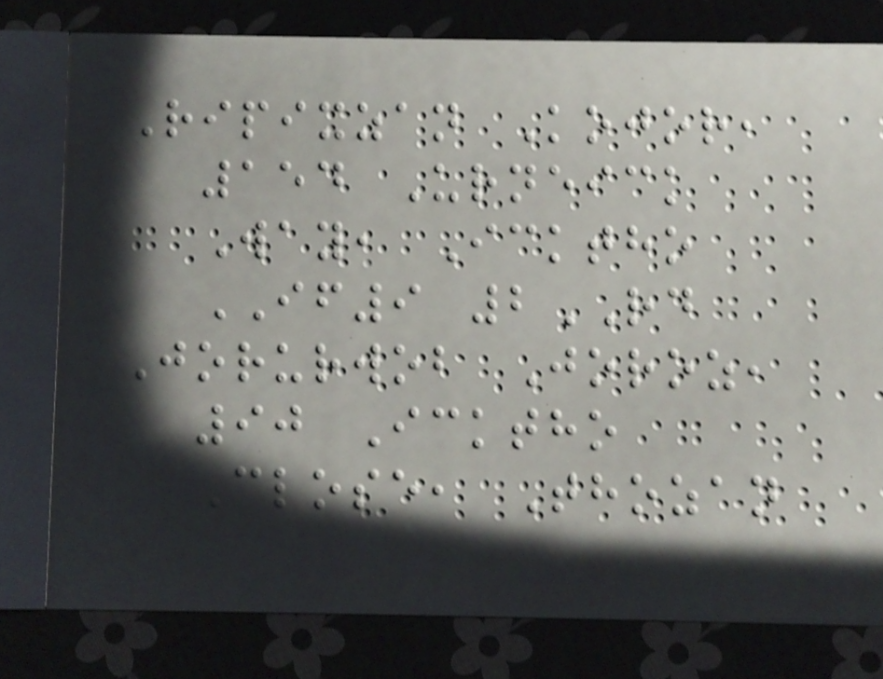Ripixzan Kojor,
154 Urneick
Way, Icktho
IF9 2RD
Jorurwob Joroz,
90 Icktho
Close, Thozan
